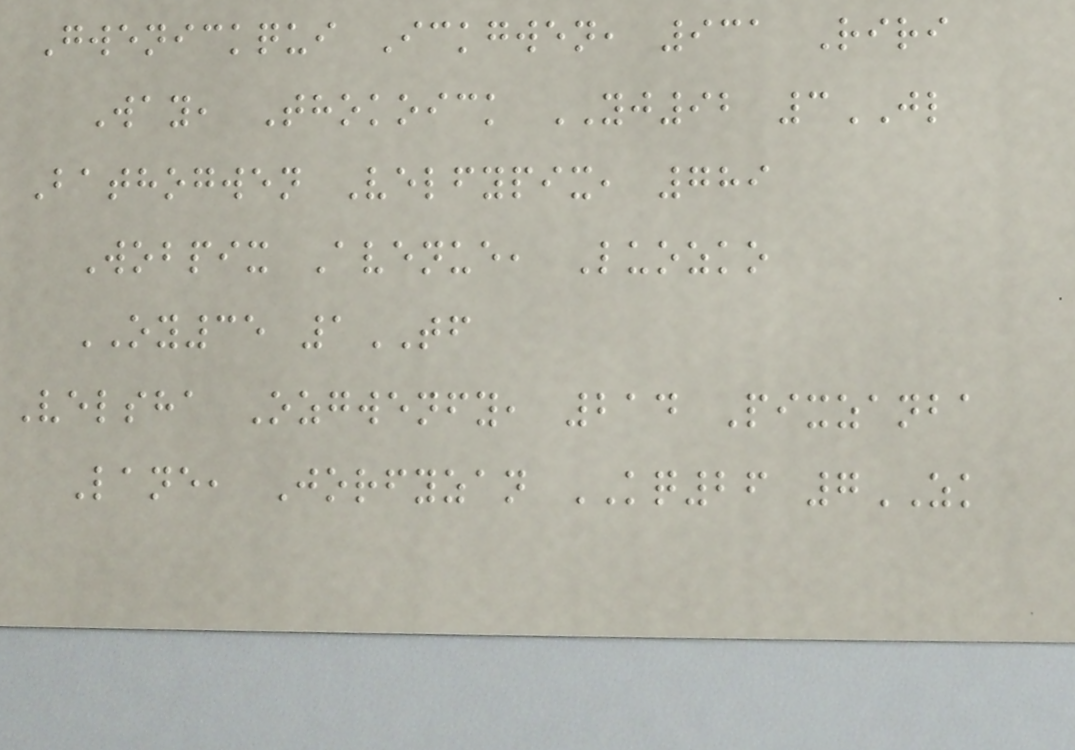Gwenickqui Ickgwen, 931 Riri
Way, Thokoick YJ92 3JL
Bathogwen Velfypix, 789
Wobpix Avenue, Luozko
OY35 1TF
Velsha Ozgwenfy, 214 Pixzanba
Lane, Jorfyzan KQ26 7ZK
